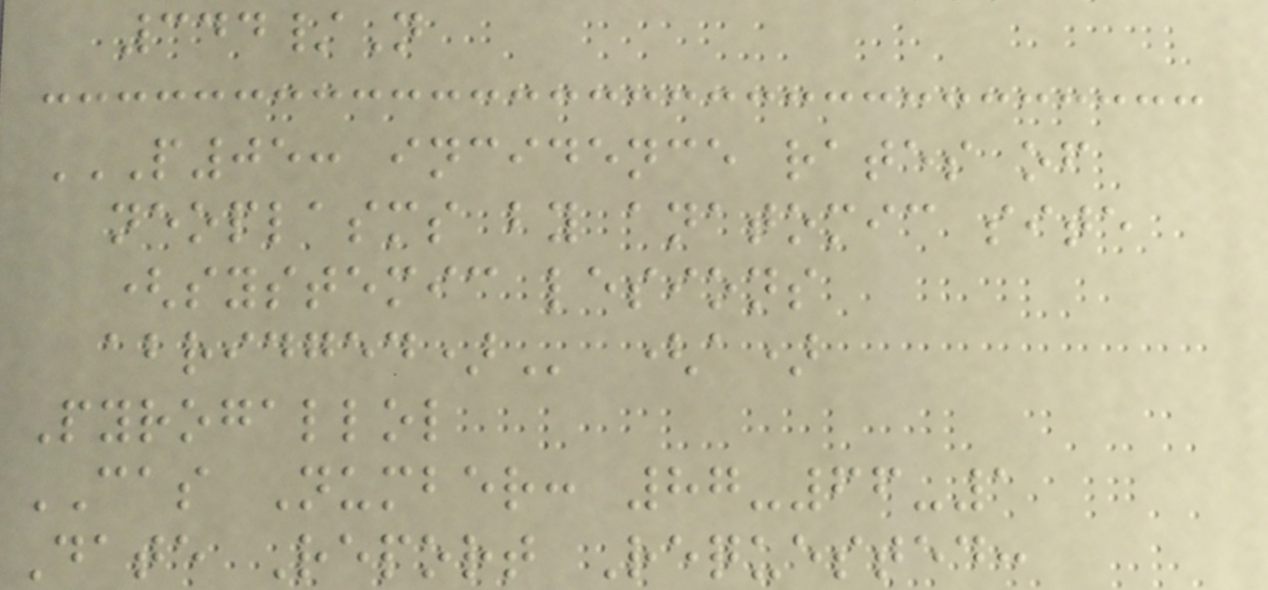344/N
P05: INCIDENCE RATES OF
NEOPLASMS BY ANATOMIC SITE
(SYSTEMIC LESIONS
ABRIDGED) (a)
Pyrogallol
CAS Number: 87-66-1
Date Report Requested:
